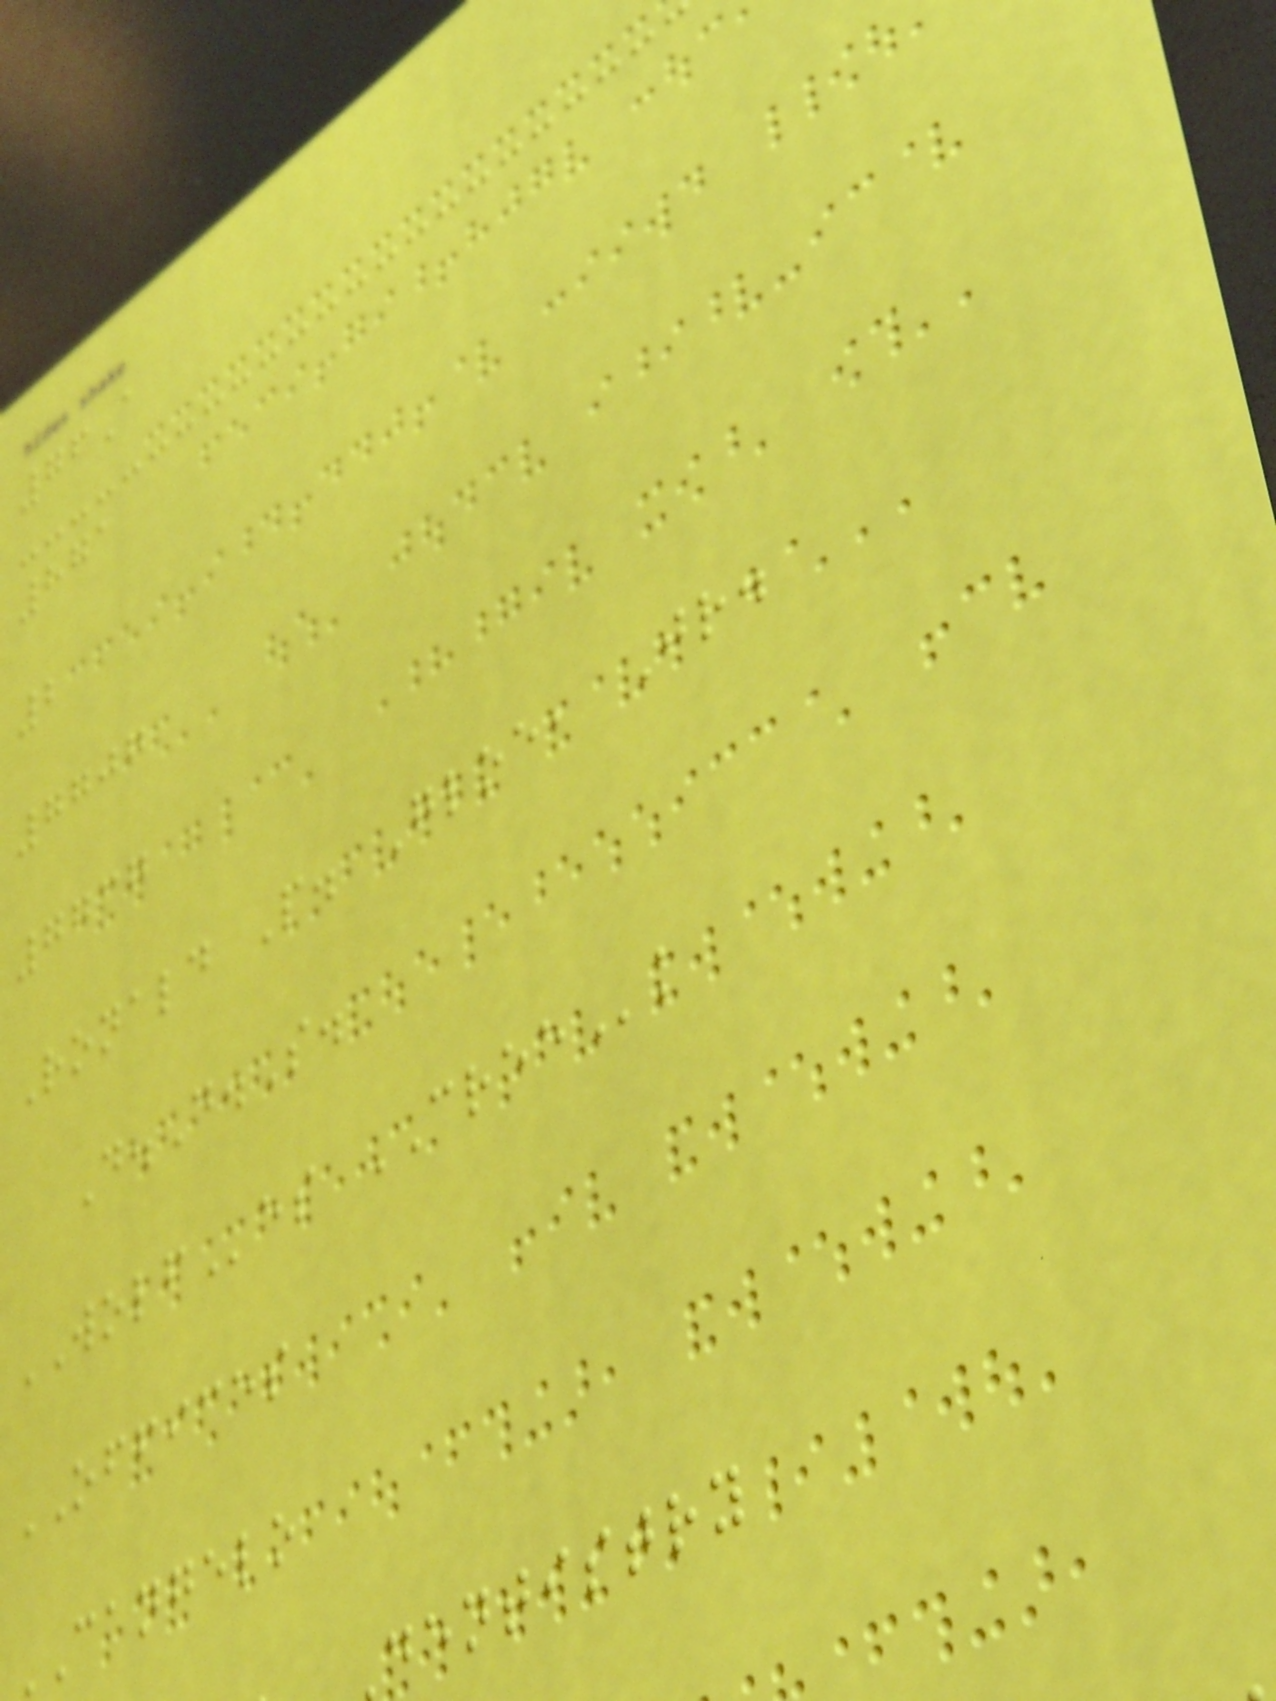76A
871
2
7707
7737
Ronald P. Gloe, Jr.
D.D.S.
WOLFes CREEk
OFFICES
cangelo
dentistry
